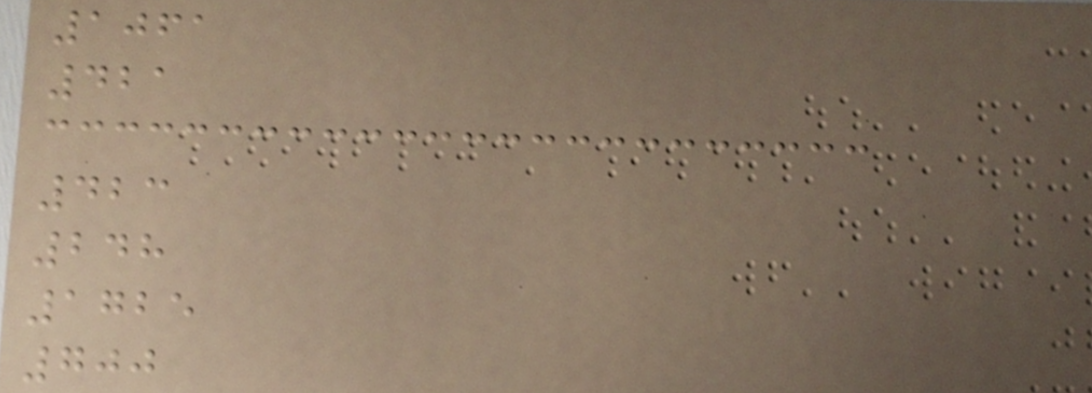1061
421
423
248
1725
700
